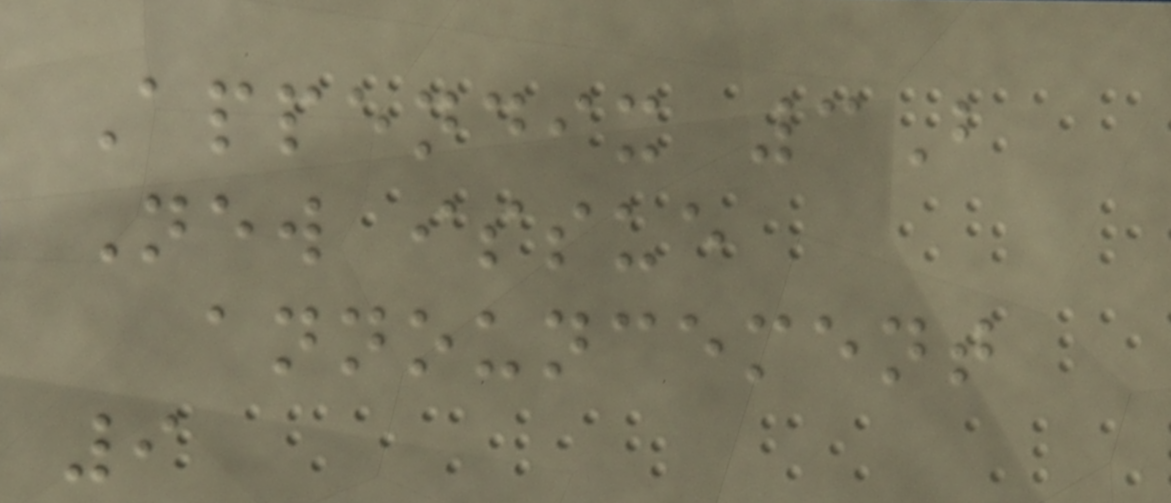Appendix 3B
New issue
announcement
9
